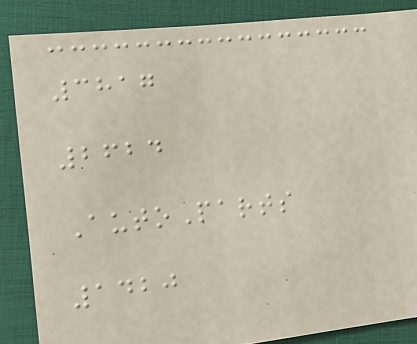3817
2624
AutoParts
1420
